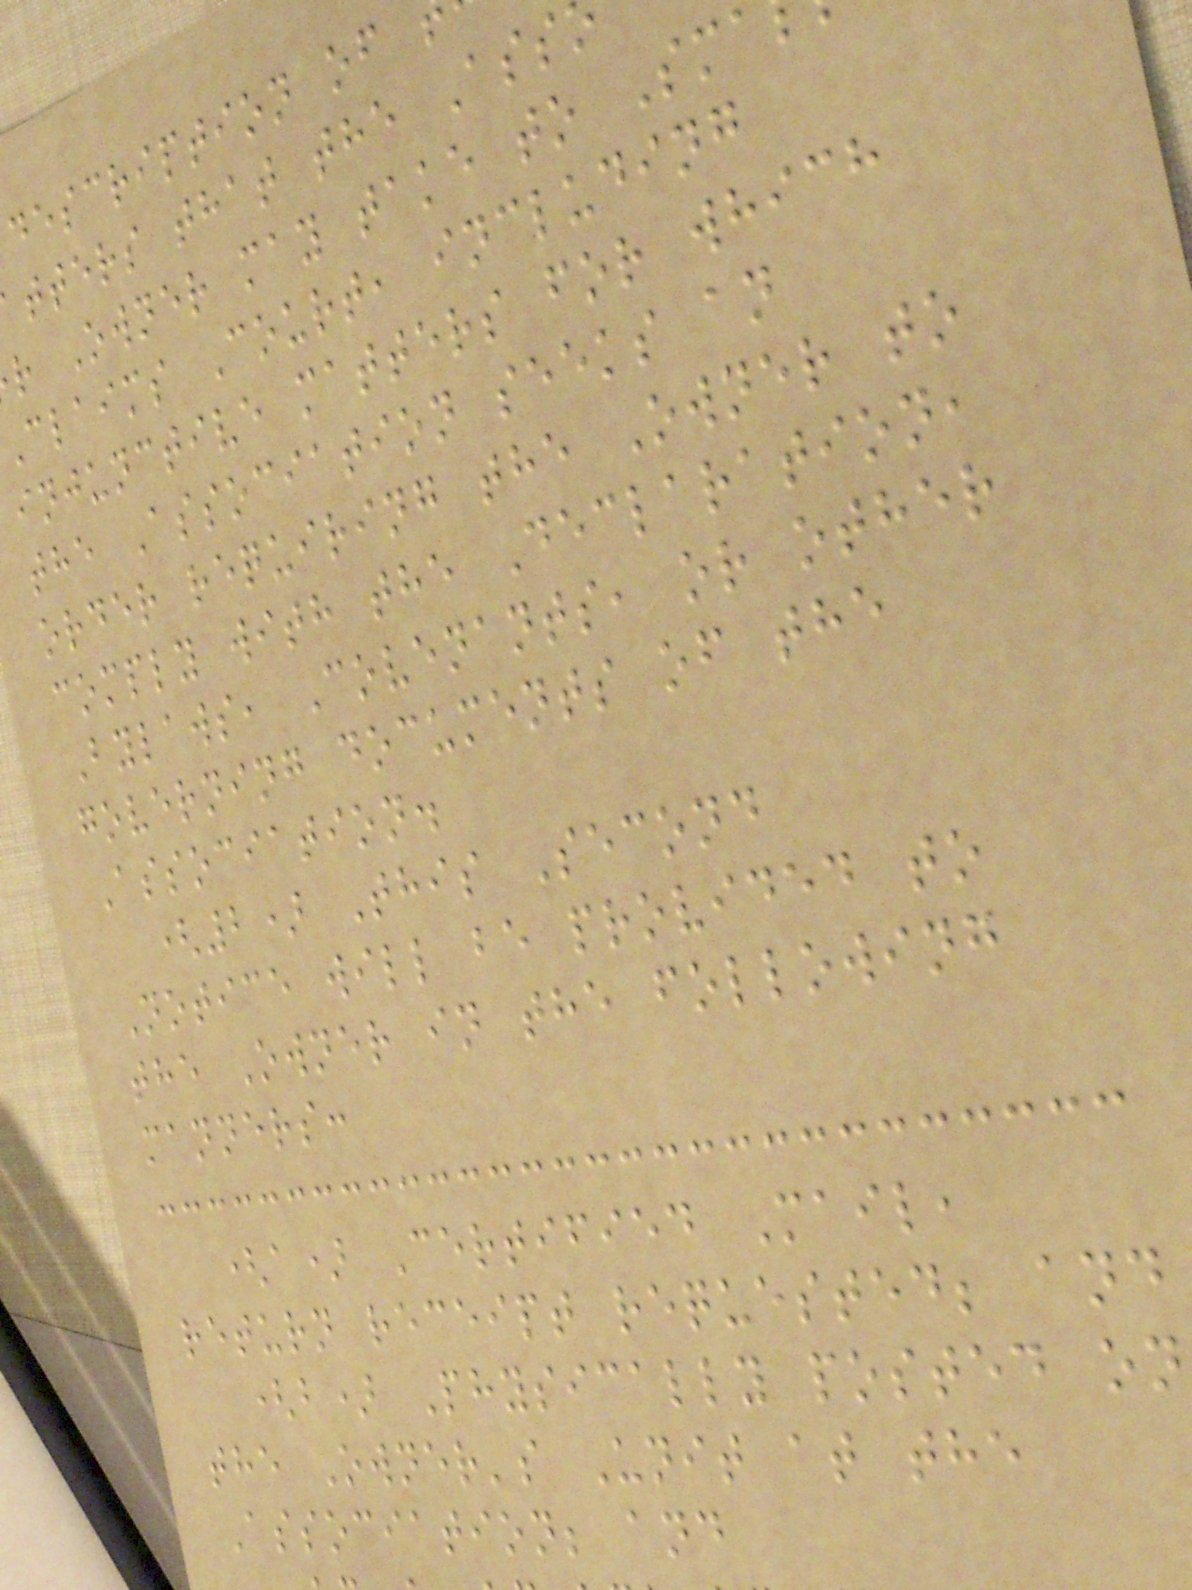description of
tters that the Ass
r Owner may take to Sma
Claims Court, including
injunctive matters for which
the Association seeks an
order requiring the Owner to
comply with the Declaration,
Bylaws, Covenants, or other
governing documents of the
Association.
(2) This Second
Notice will be provided to
the Owner in the following
manners:
(a) Certified Mail,
return receipt requested; and
(b) Physically posted on
the Owner's Unit at the
Association; and
